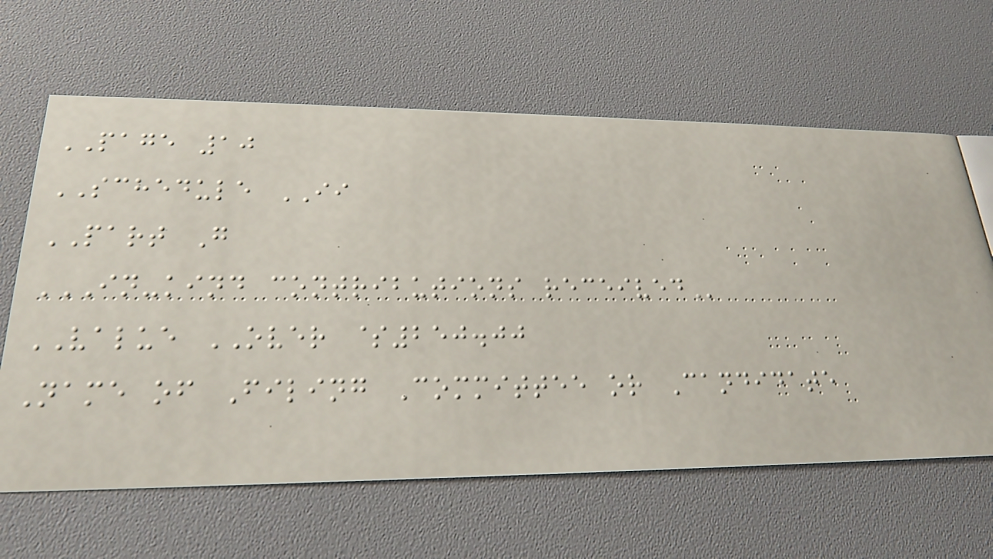PAGE 10
SCHEDULE II
PART G
IN-KIND CONTRIBUTIONS RECEIVED
VALUE OVER $250.00
Name of Filing Committee or Candidate
